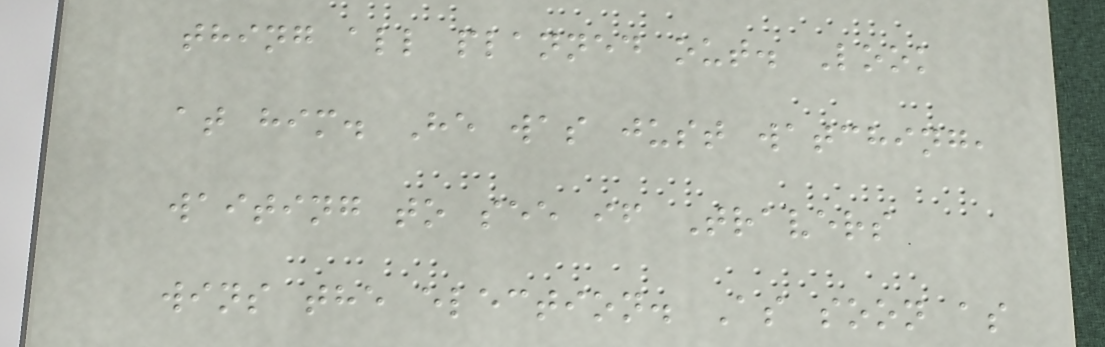thing all planned out. Look
at him. He was just watching,
waiting to see if Travers
wins the election. As soon as
